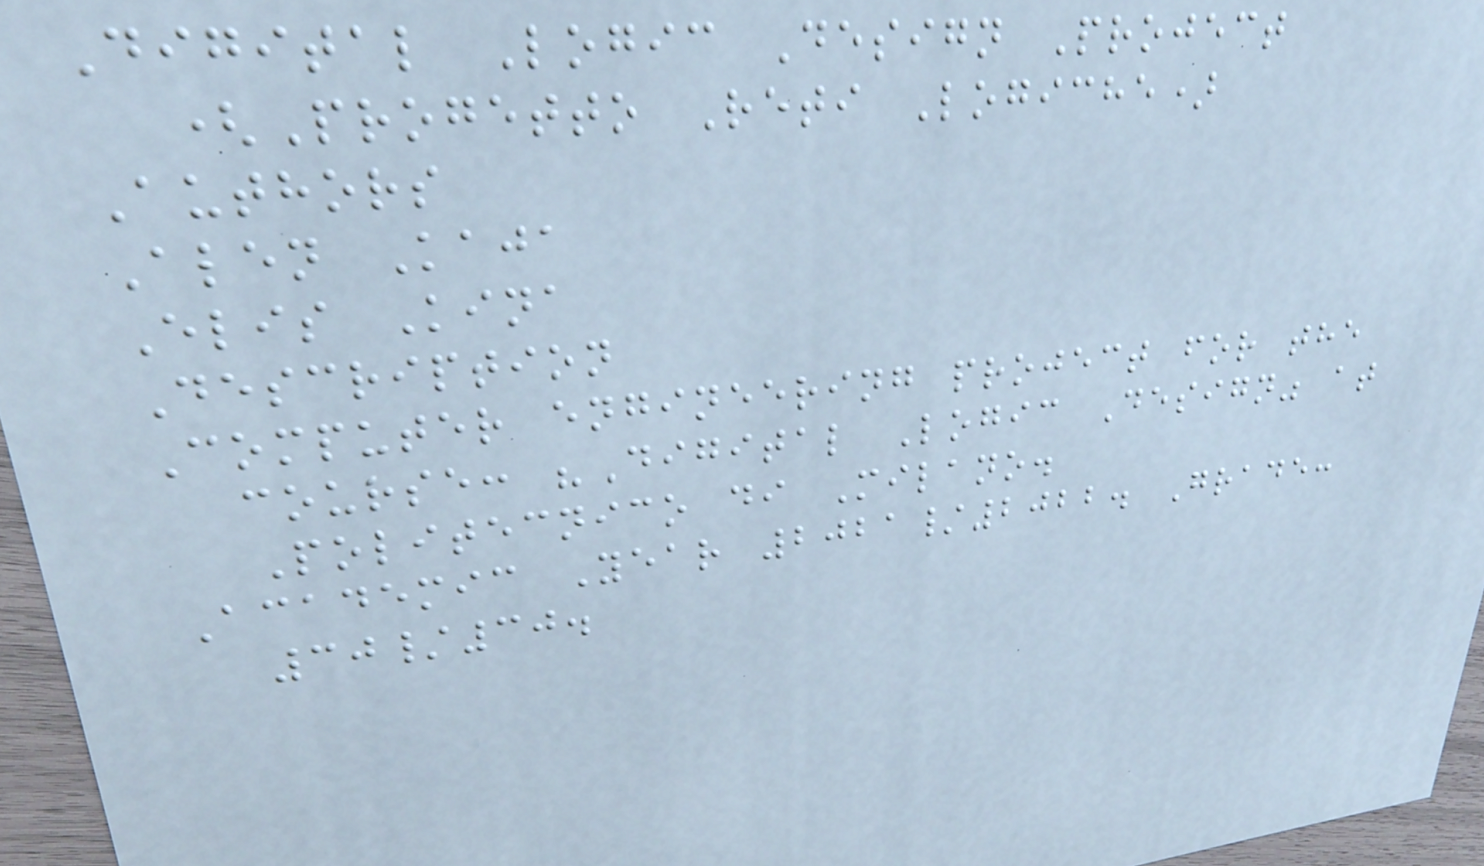Digital Logic Design Project
(Progetto Reti Logiche)
Authors
Alen Kaja
Elis Kina
Description
Computer engineering project for the
course: "Digital Logic Design" at
Politecnico di Milano.
Academic Year 2021/2022. Grade:
30/30.
